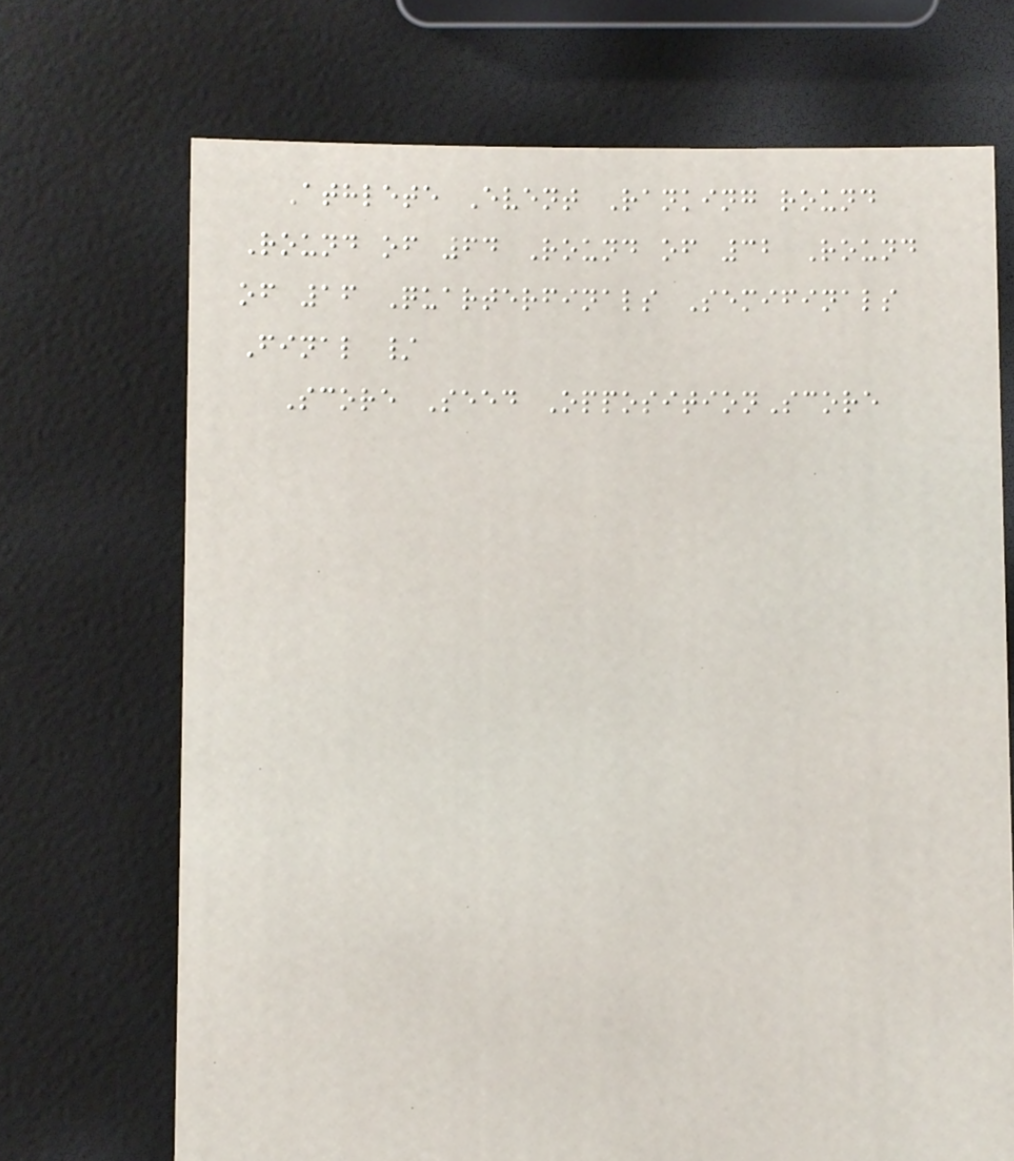Athlete Event Ranking round
Round of 64 Round of 32 Round
of 16 Quarterfinals Semifinals
Final /
Score Seed OppositionScore
